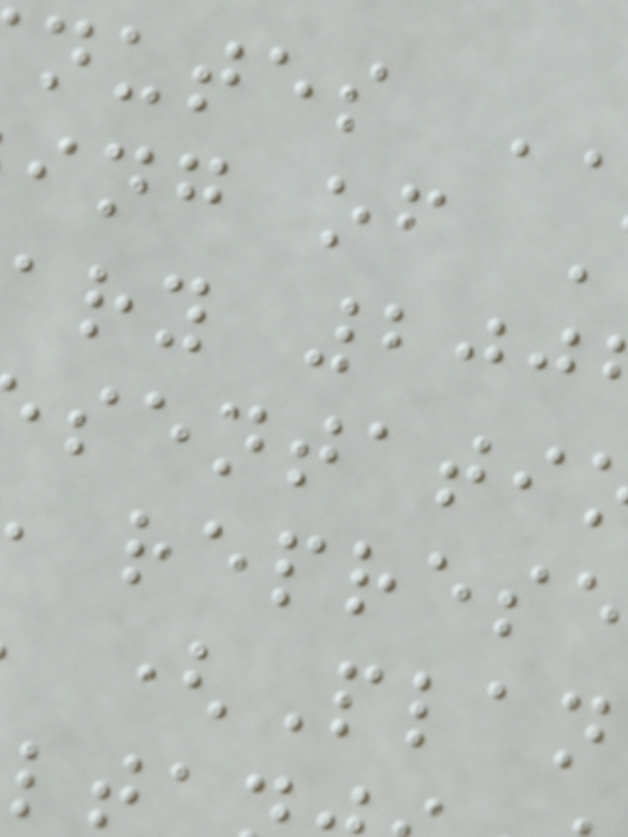ary 200
represe
(Plan
